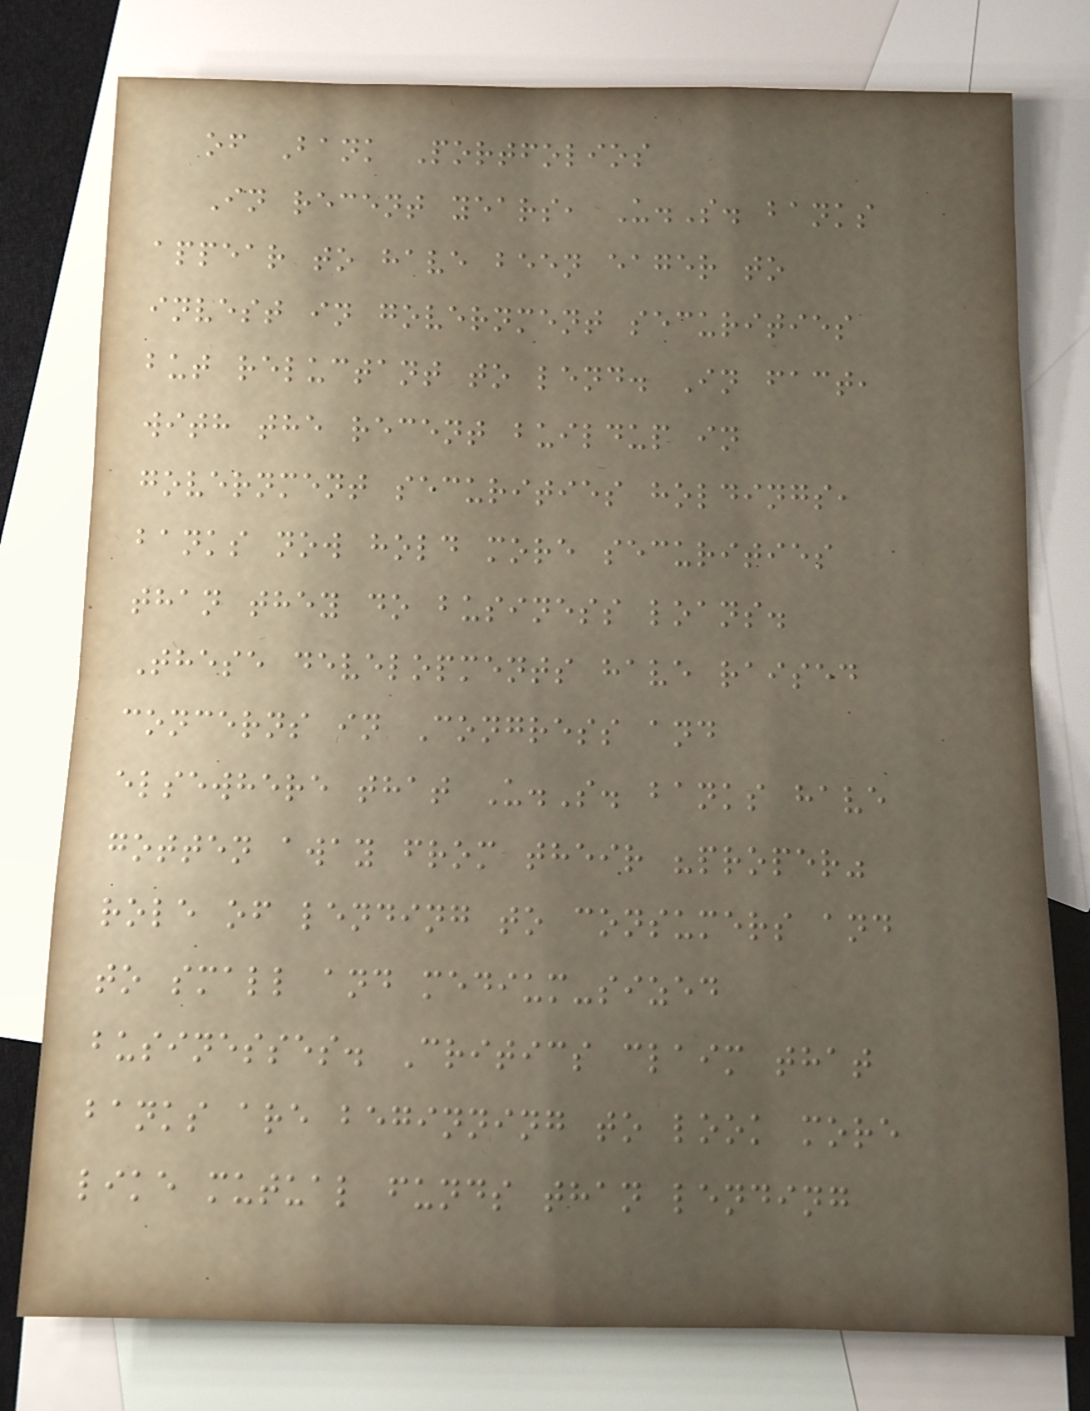of Bank Portfolios
In recent years, U.S. banks
appear to have been eager to
invest in government securities
but reluctant to lend. In fact,
with the recent buildup in
government securities holdings,
banks now hold more securities
than they do business loans.
These developments have raised
concerns in Congress and
elsewhere that U.S. banks have
gotten away from their "proper"
role of lending to consumers and
to small and medium-sized
businesses. Critics claim that
banks are beginning to look more
like mutual funds than lending
